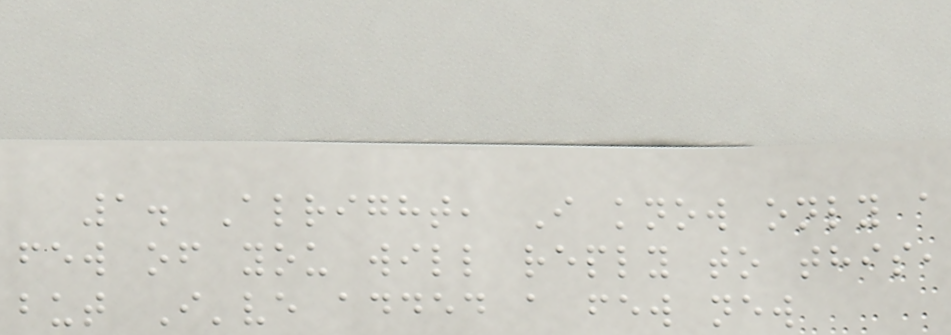1. Alright, I know only a
few of you will reply to this,
but I've added a few new
